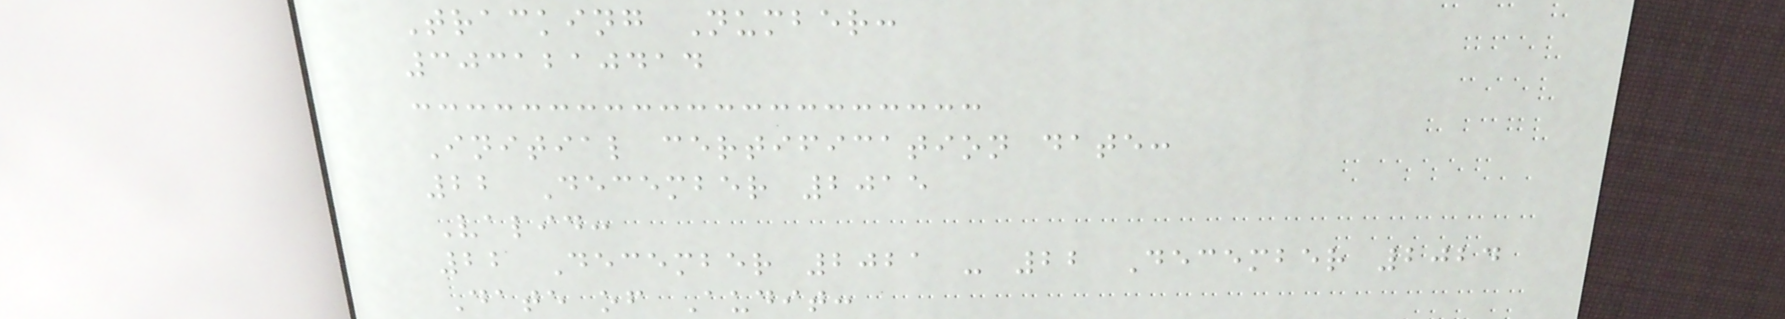Tracking Number:
3031210414
Initial certification date:
22 December 2015
Valid:
22 December 2021 - 22 December 2024
Date of Audit:
